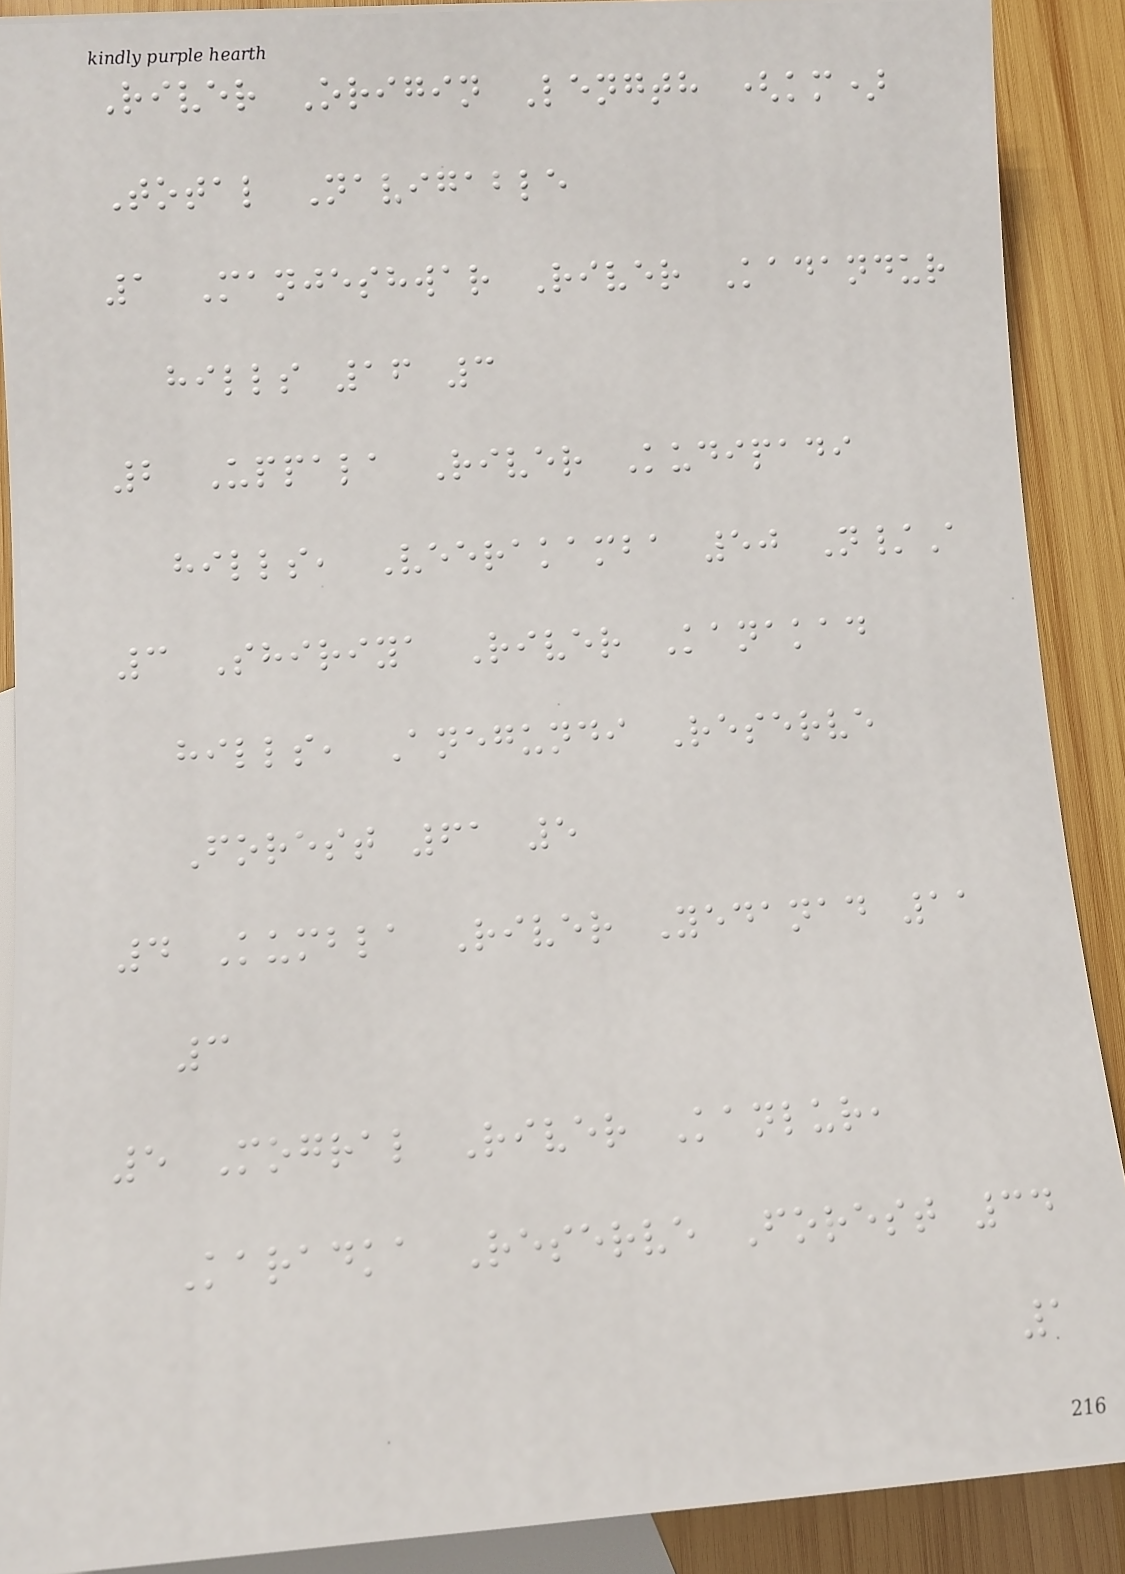River Origin Length (km)
Total Navigable
1 Manjeshwar River Kadandur
hills 16 3
2 Uppala River Kudipadi
hills, Veerakamba 50 N/A
3 Shiriya River Kanakad
hills, Anegundi Reserve
Forest 61 5
4 Kumbla River Yedanad 11
3
5 Mogral River Kanlur,
Karadka Reserve Forest 34
1
